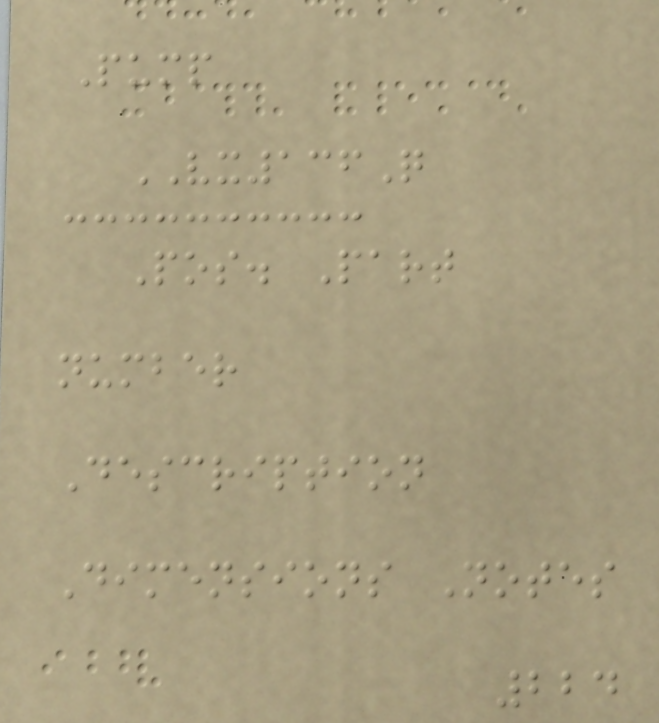Pump
VX136Q
Pos. Part
number
Description
Dimensions Notes
224
